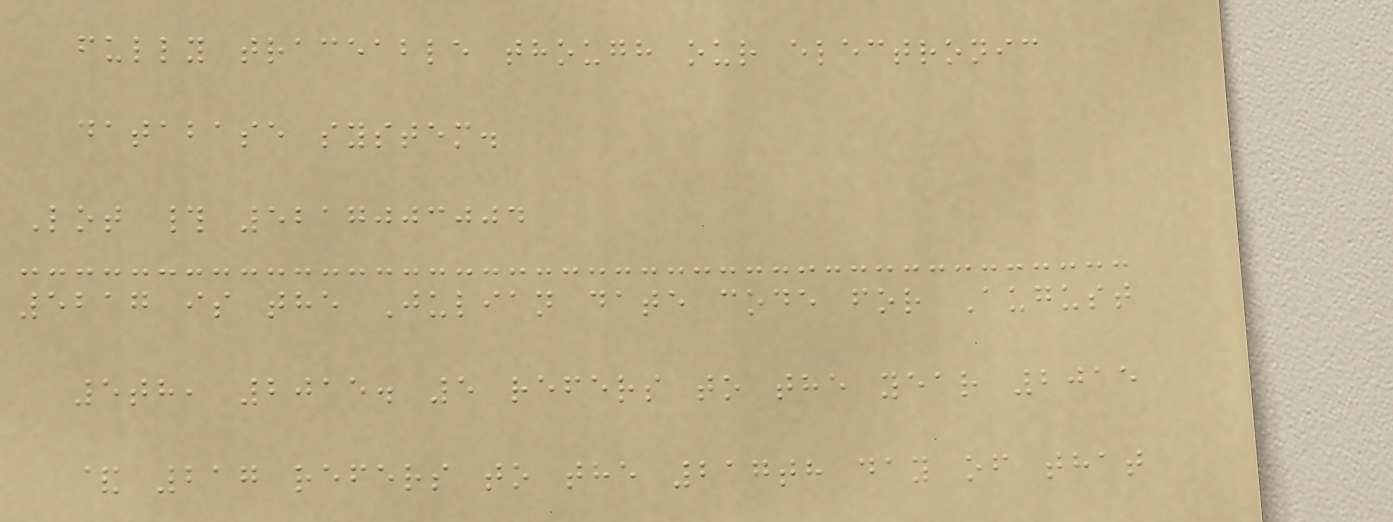fully traceable though our electronic
database system.
Lot # 5217003004
5217 is the Julian date code for August
5th, 2015. 5 refers to the year 2015
& 217 refers to the 217th day of that
